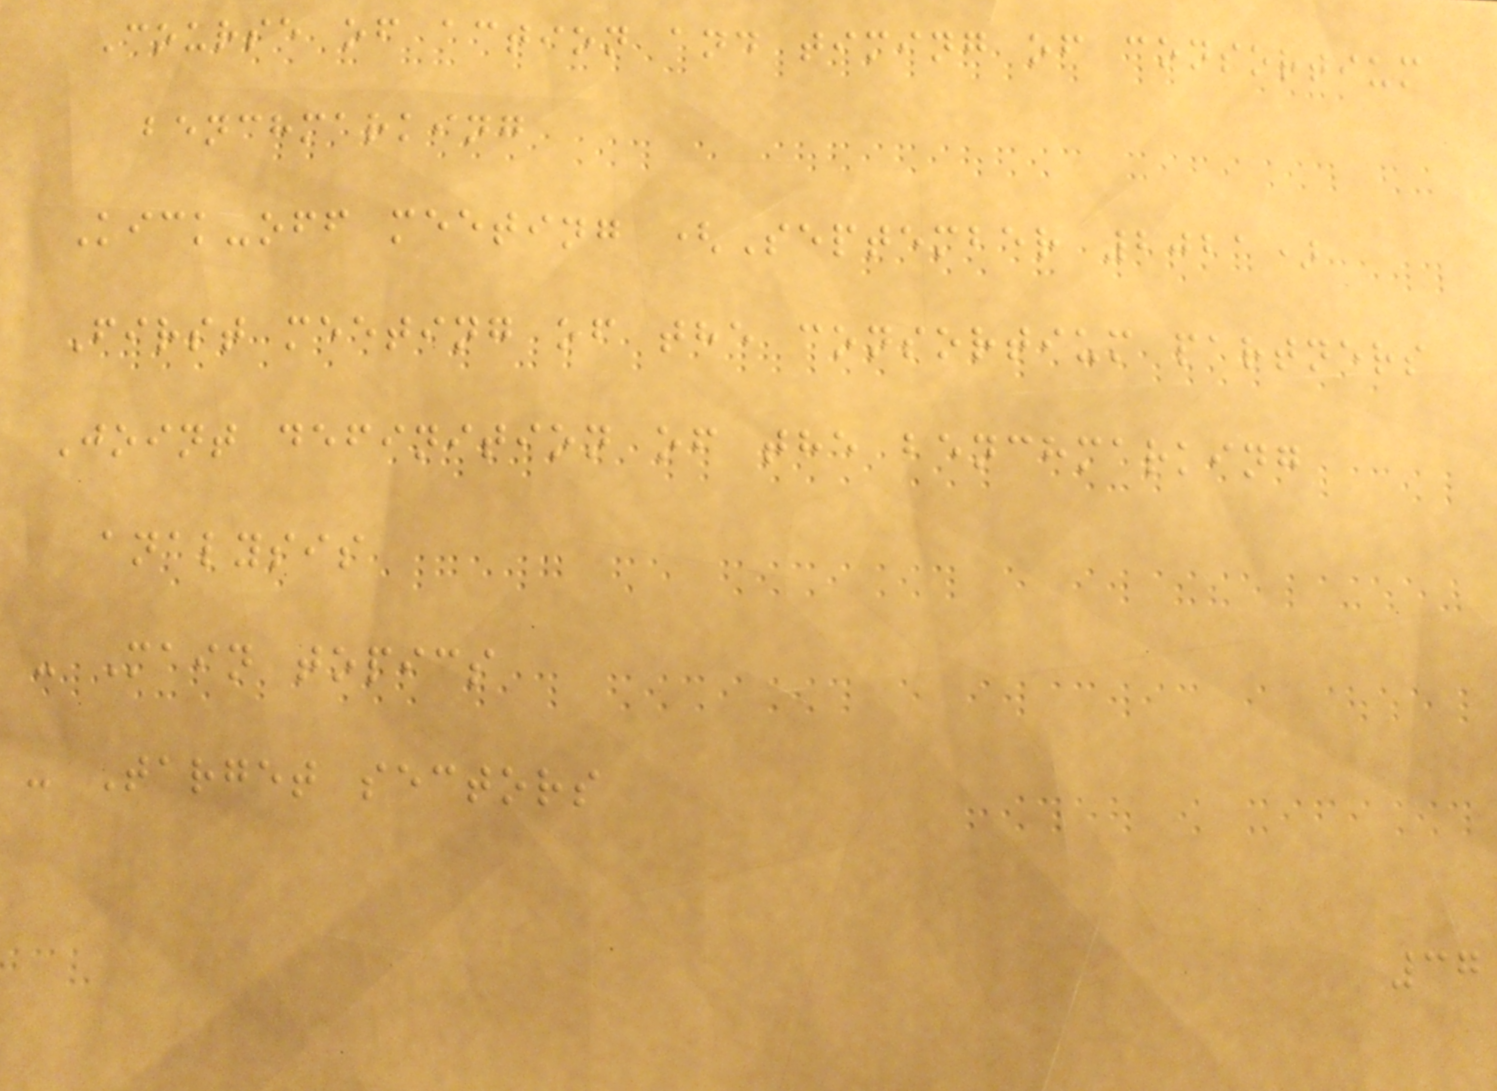Course of action and timing of consortium
benchmarking
Kick-off meeting (September 2021)
First meeting of the consortium partners
Joint definition of the benchmarking
analysis
- Main topics
- Target sectors
37
